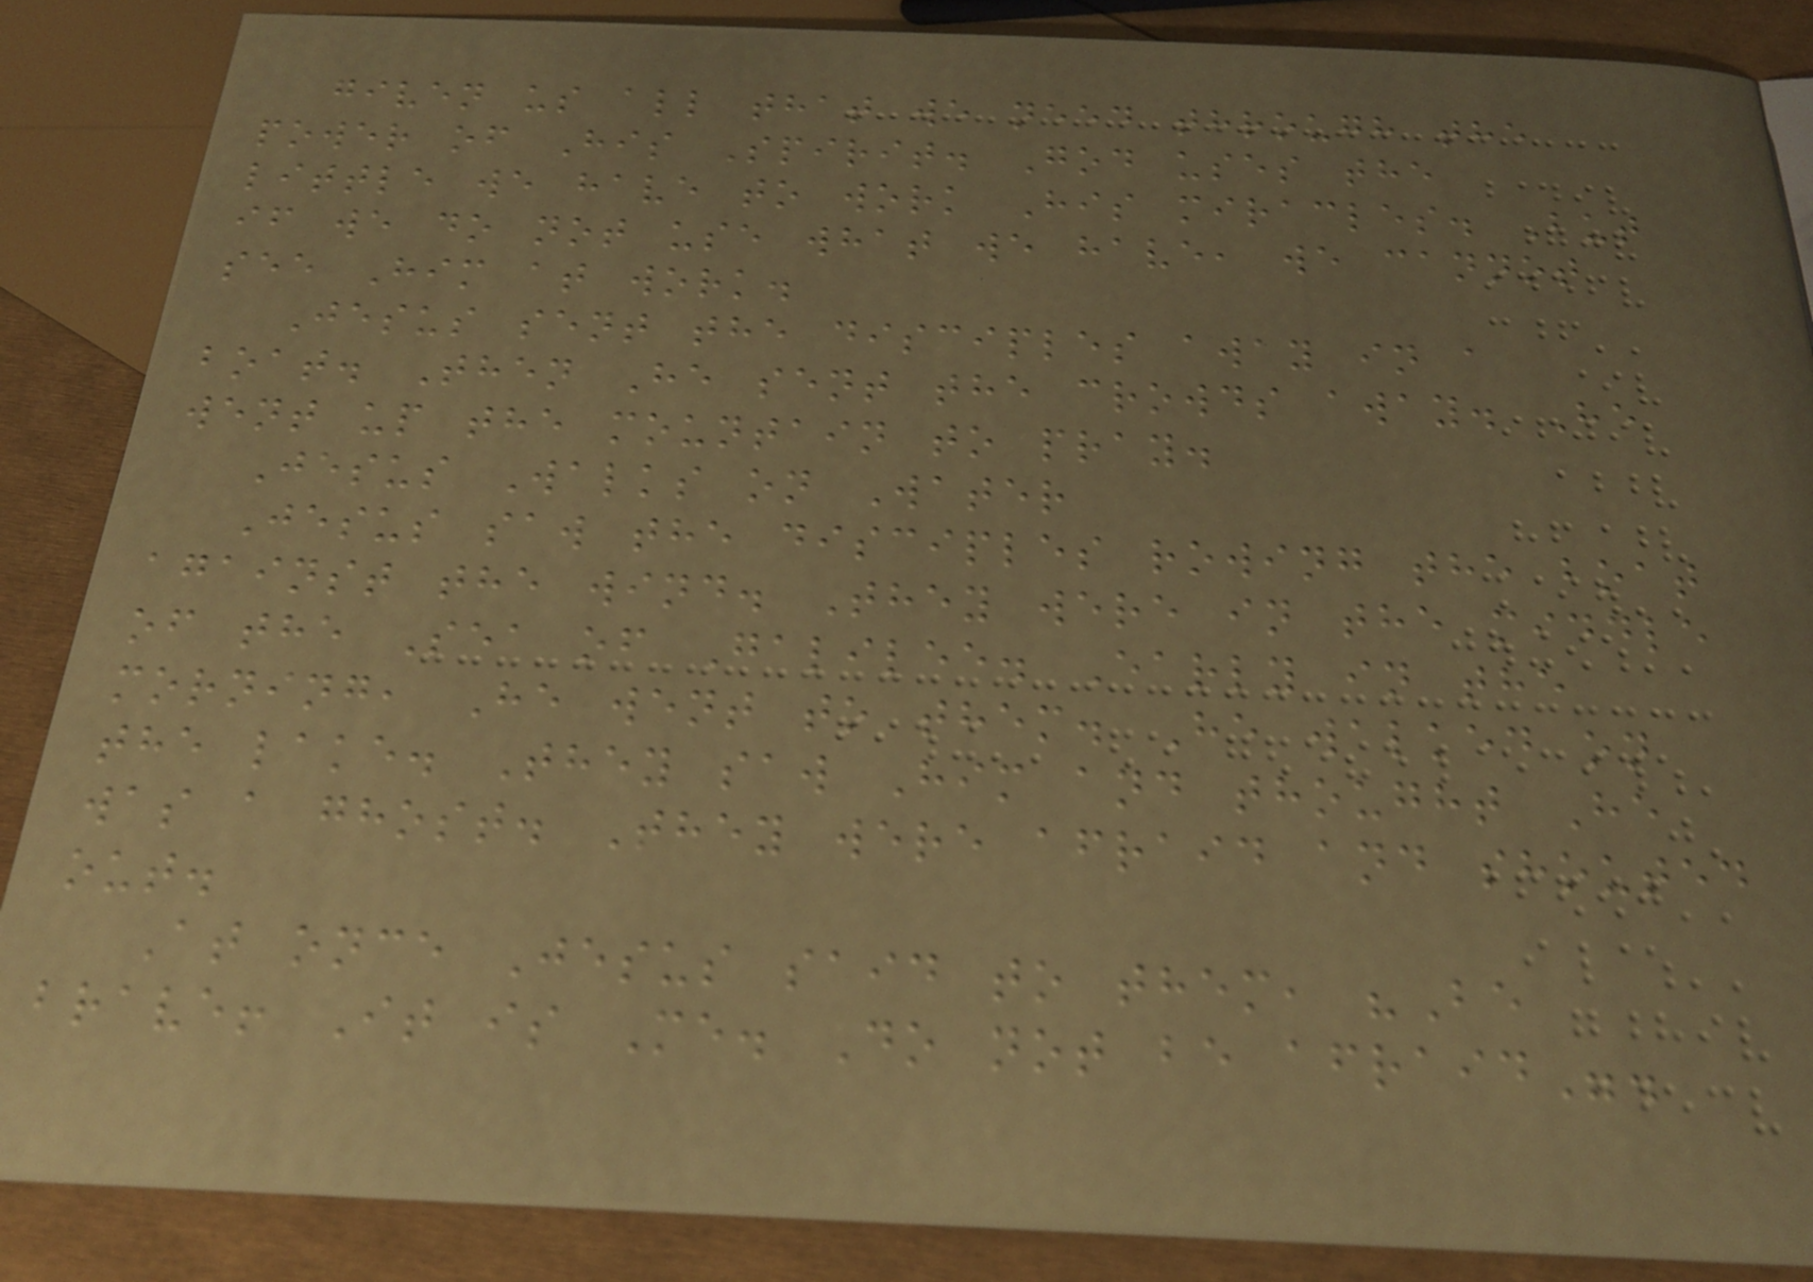given us all that we need through the
power of His Spirit. God uses the
little we have to work His miracles. But
if we do not use what we have, we cannot
see Him at work.
Jesus sent the disciples away in a
boat. Then He sent the crowds away. He
went up the mountain to pray.
Jesus Walks on Water
Jesus saw the disciples rowing the boat
against the wind. They were in the middle
of the Sea of Galilee. Early in the
morning, He went to them. He walked on
the lake. They saw Him and thought He
was a ghost. They were afraid and shouted
out.
At once Jesus said to them, "Be
brave! It is Me. Do not be afraid".
